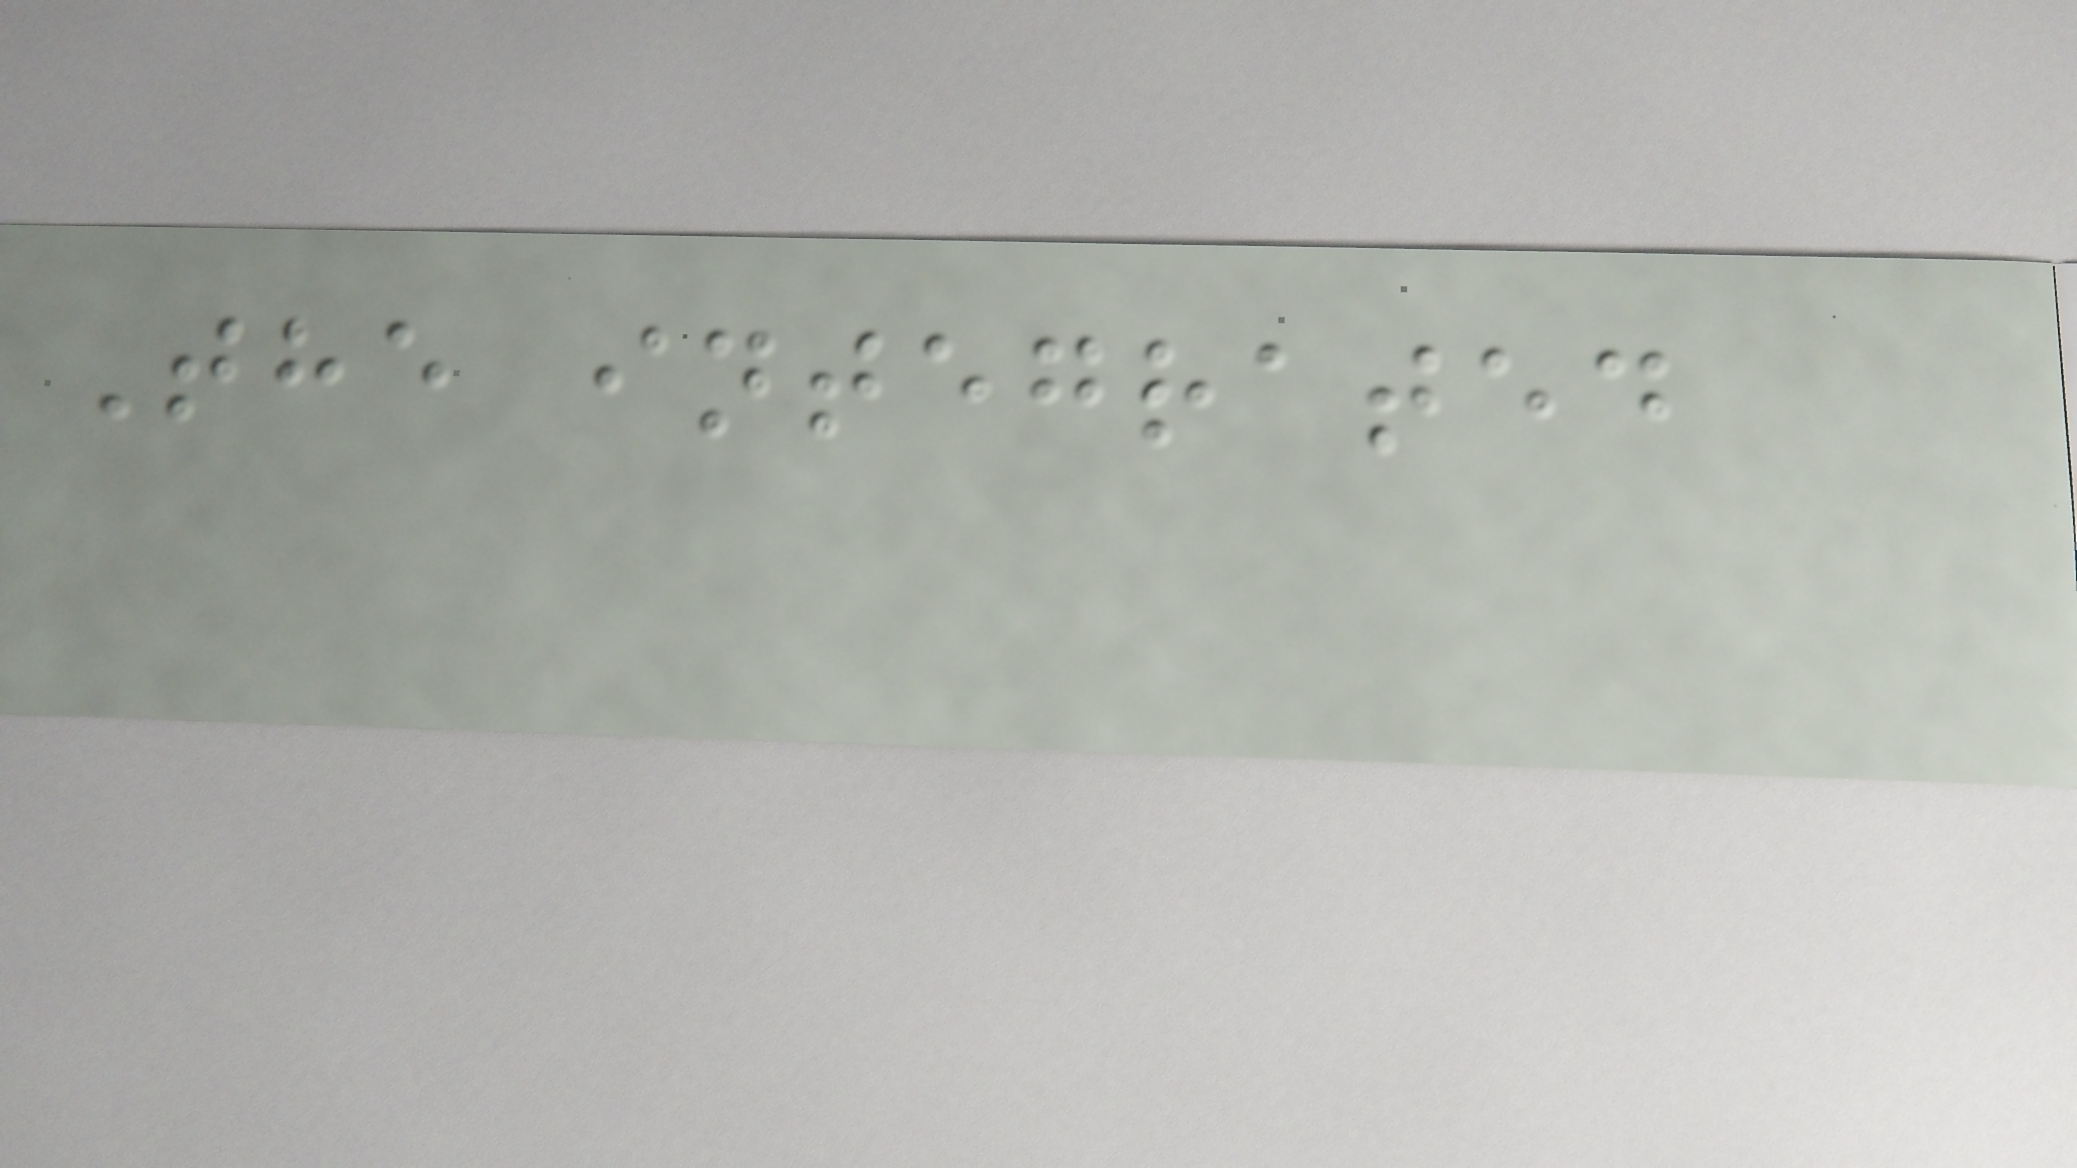The integrated
